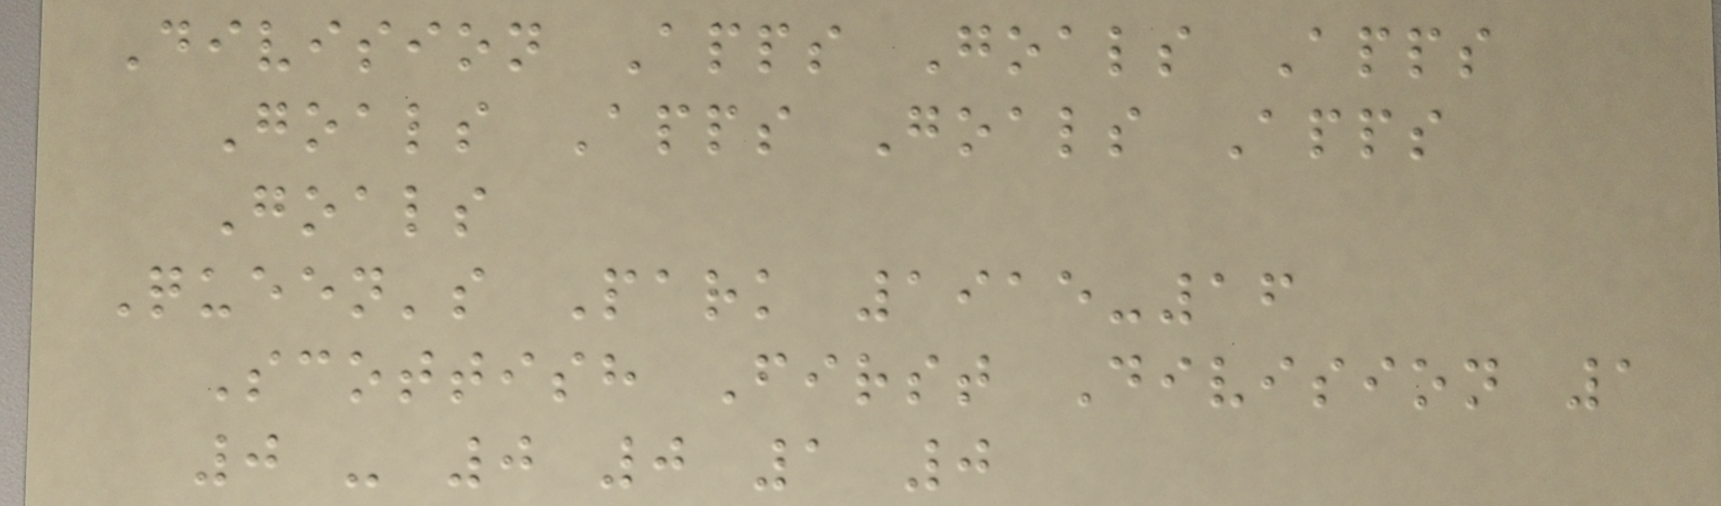Division Apps Goals Apps
Goals Apps Goals Apps
Goals
Queen's Park 1915-16
Scottish First Division 1
0 - 0 0 1 0
